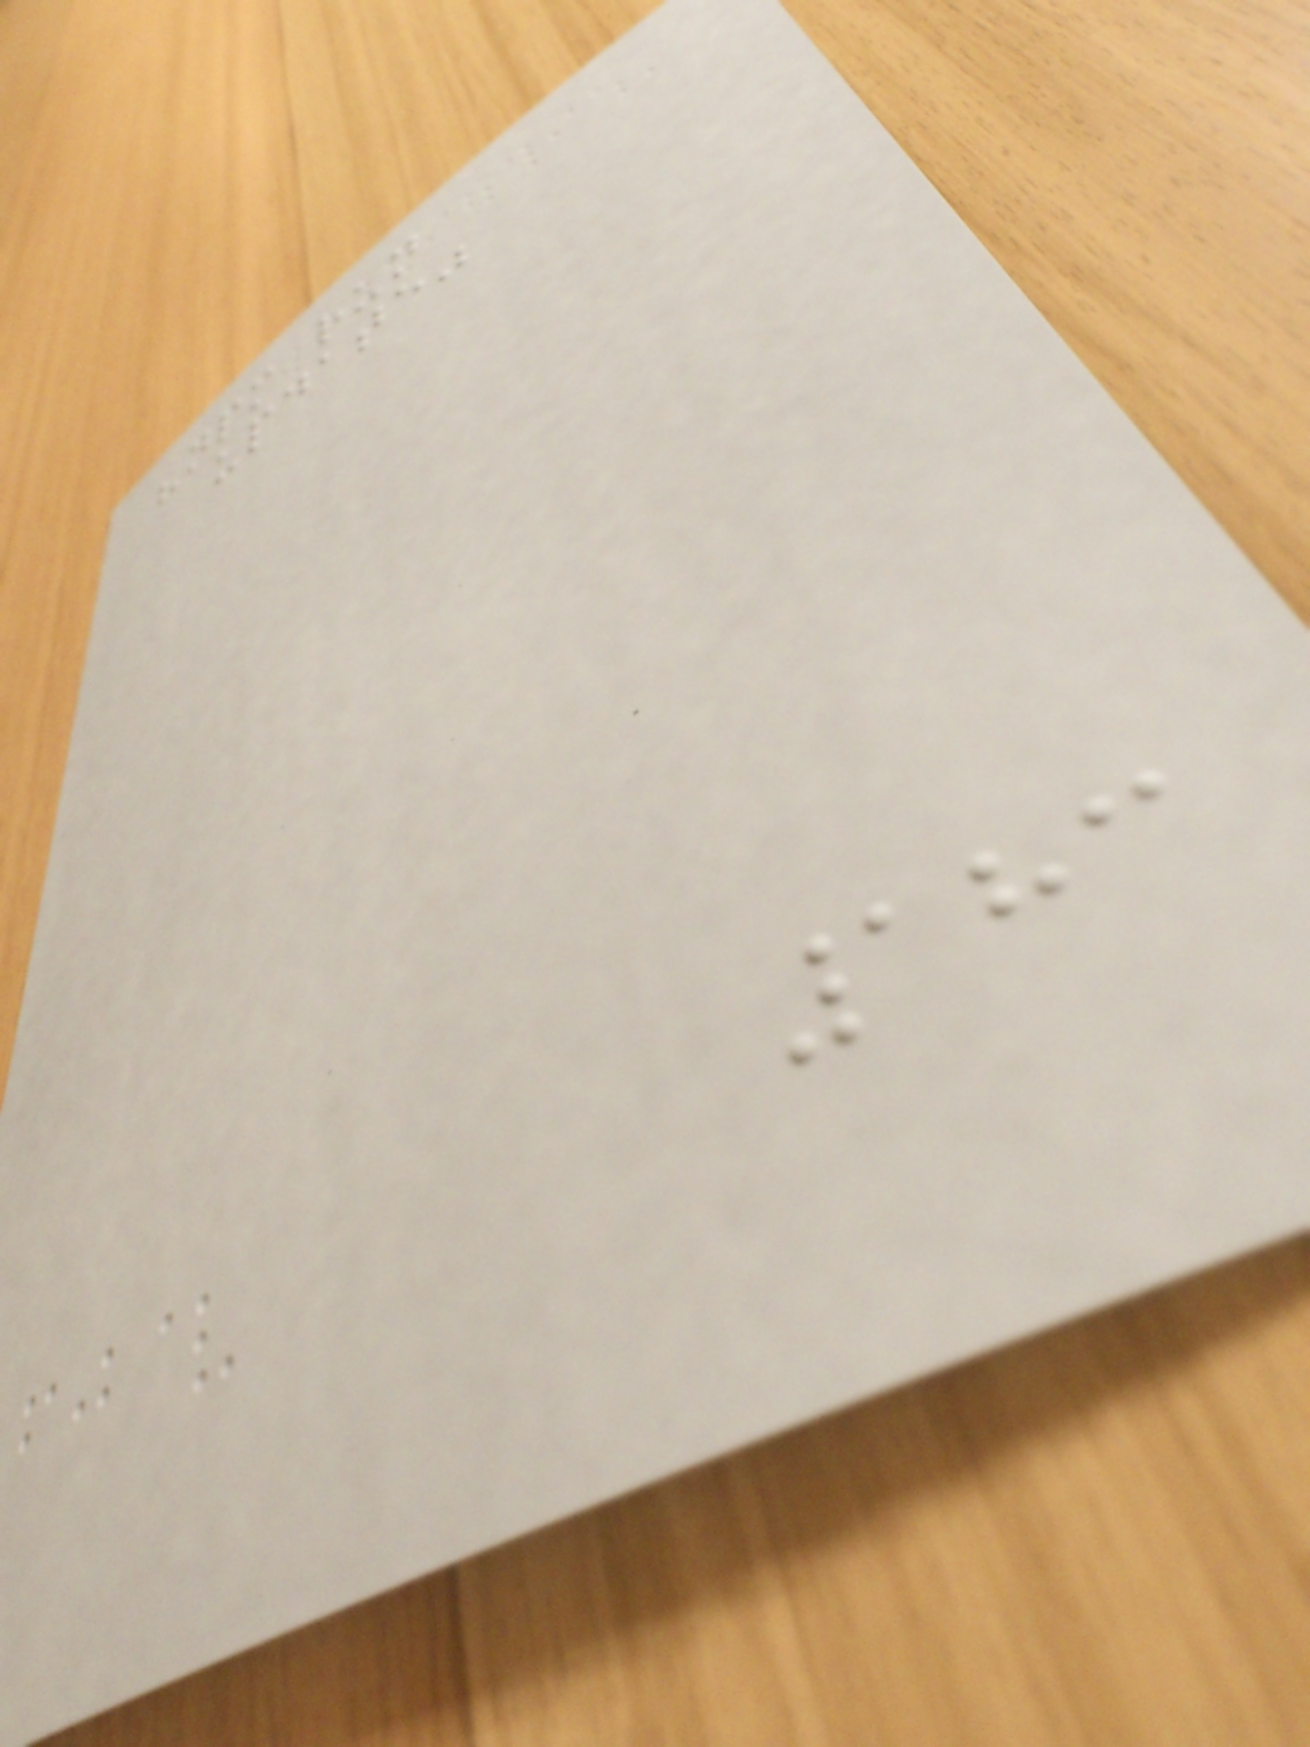"npm run
update"
183
